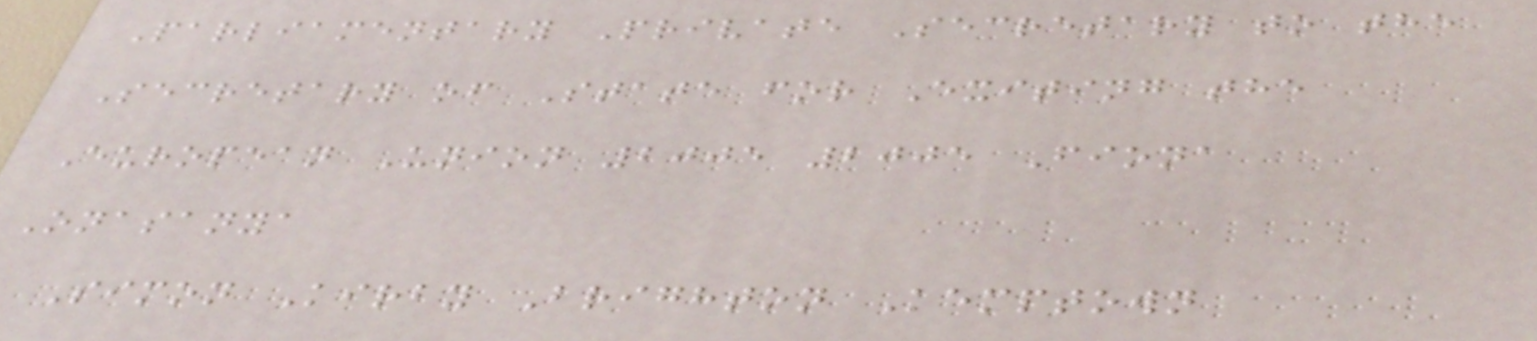Parliamentary Private Secretary to the
Secretary of State for Exiting the
European Union 2005 2005 Fiona
Onasanya
Simon Kirby Brighton Kemptown
